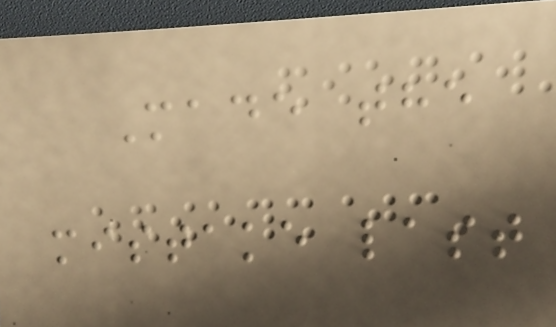Made the
mistake last
